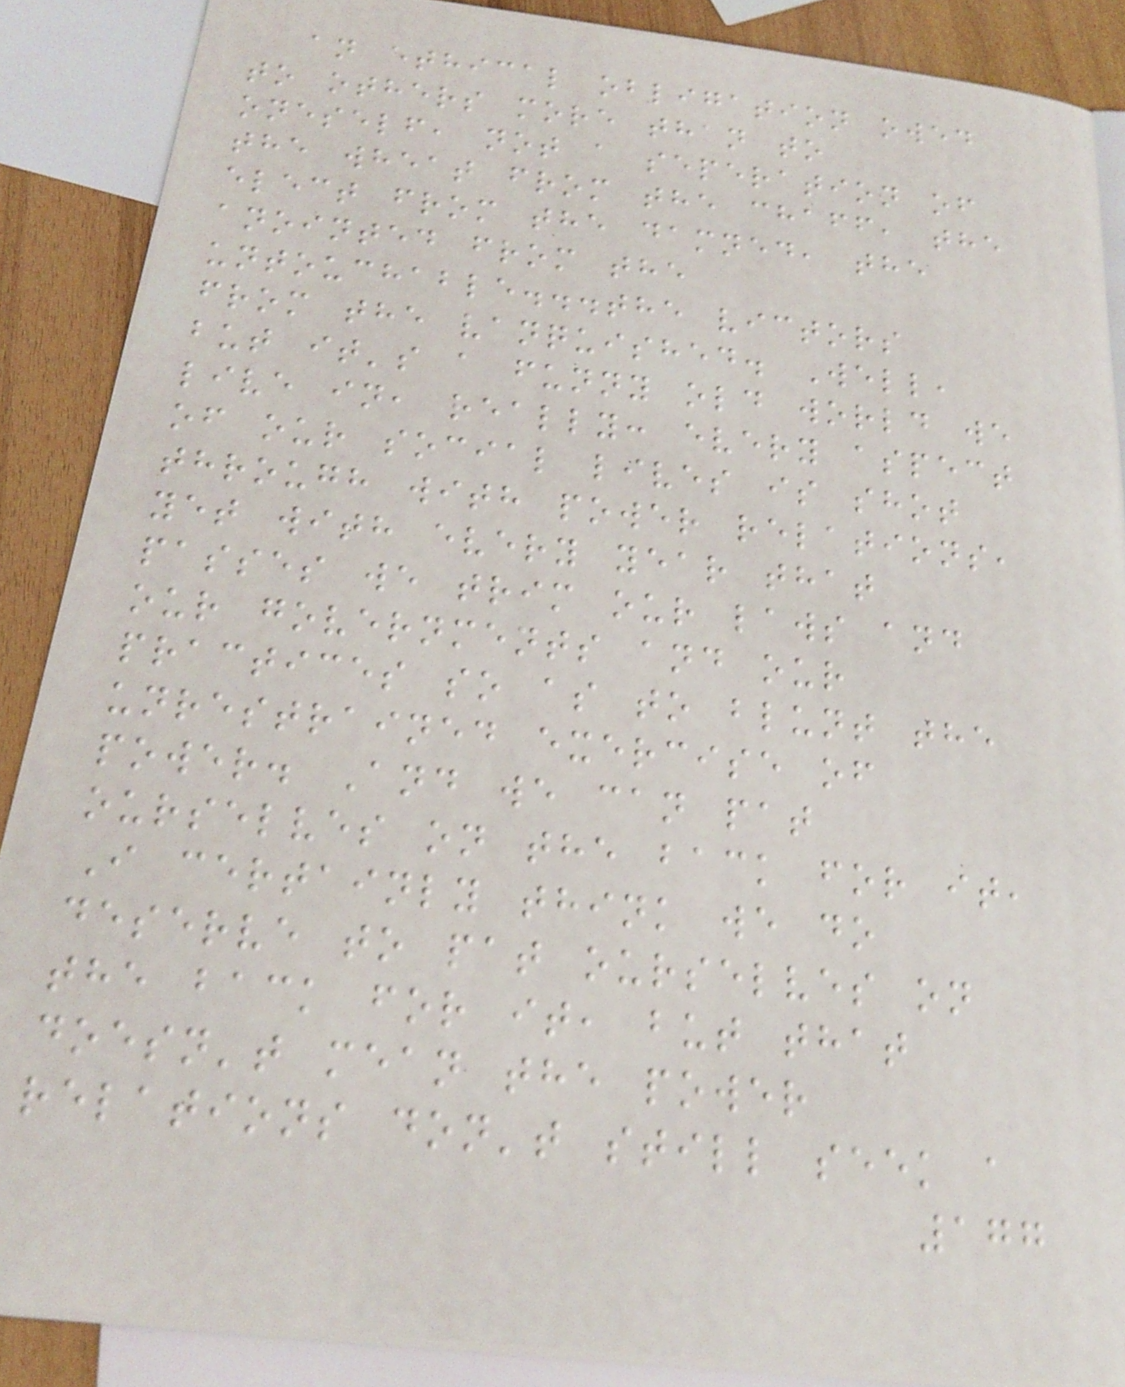an ethical obligation owed
to others more than to
oneself, not a seperation of
the wheat from the chaff, the
elect from the damned, the
anointed from the
untouchable...the victors
from the vanquished. Well,
but it's a funny old world we
live in, really: every aspect
of our social lives is shot
through with power relations,
yet with every year that
passes we trim our laws and
our governments and our
practices so as to blunt the
unrestrained exercise of
power. And we can pat
ourselves on the back for it,
I certainly think we do
deserve to pat ourselves on
the back for it, but that
doesn't mean the power
relations don't still seek a
177
